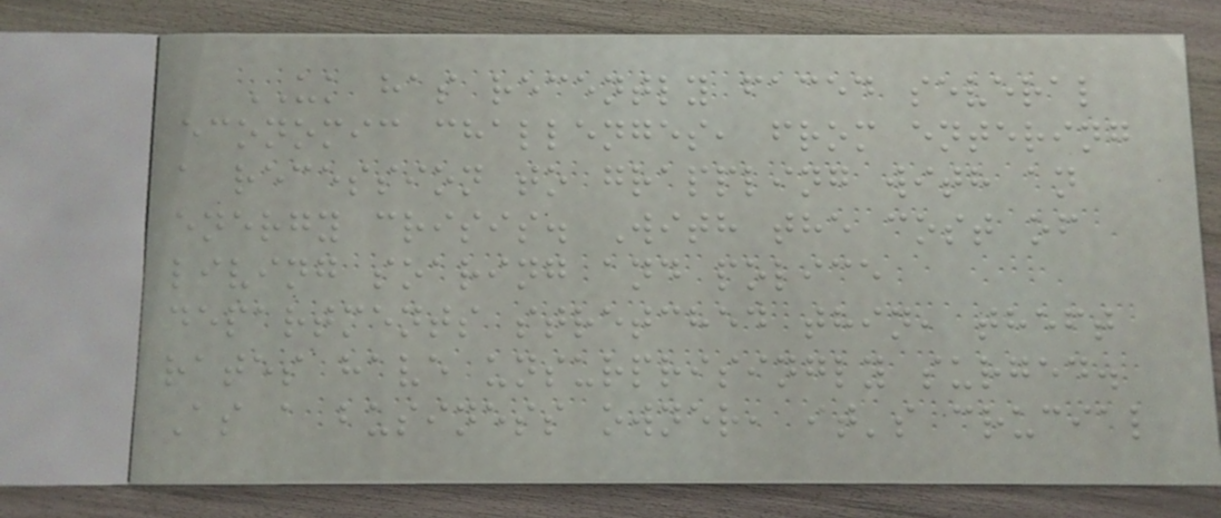UK has recently faced several
economic challenges, from entering
a recession to grappling with an
energy crisis. With the cost of
living soaring and police
departments stretched thin, theft
rates have unsurprisingly surged.
As a business owner, it's crucial
